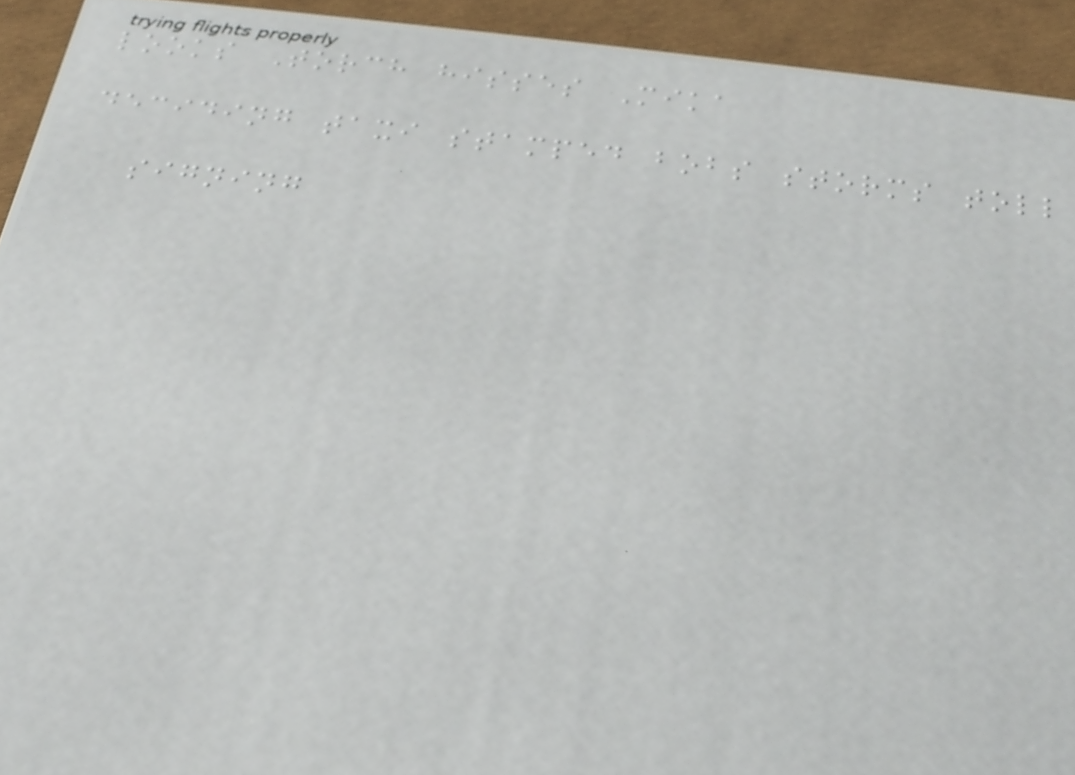looks Torch hisses Mika
deciding taxi stamped bobs storms toll
signing
